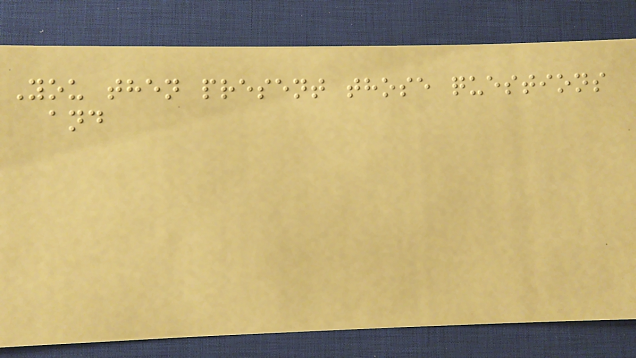You then present those questions
and
